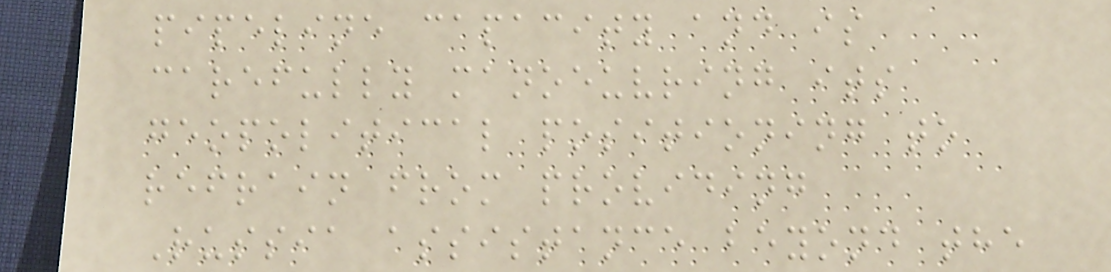pipeline capacity and is
carefully manoeuvring its
geopolitical positioning to
refrain from providing
Russia assistance beyond the
